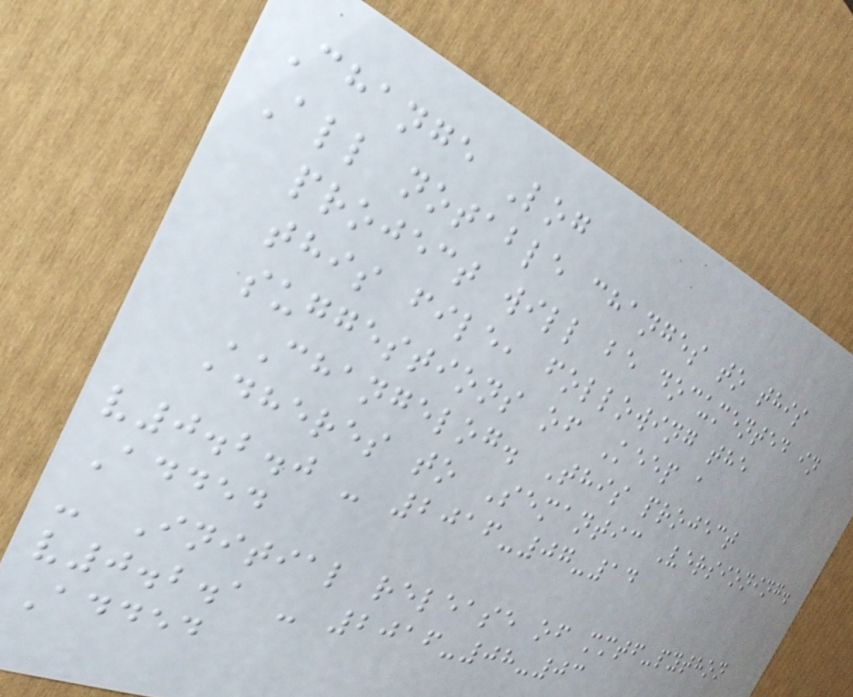Change Log
All notable changes to this
project will be documented in
this file, following the
suggestions of Keep a
CHANGELOG. This project
adheres to Semantic Versioning.
v0.2.0 - 2016-07-14
Added
- Initial release of mmtf-python
v0.2.1 - 2016-08-03
Added
